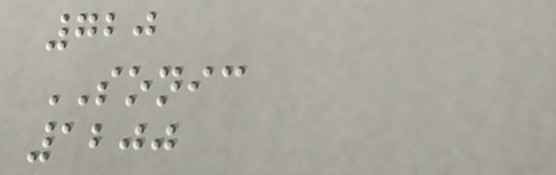720
SONIC
1200
